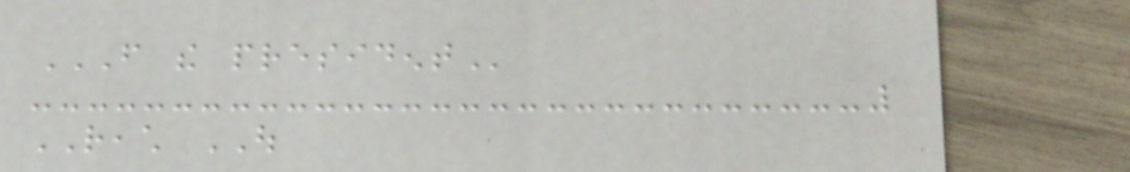FROM THE PRESIDENT
REACH OUT
